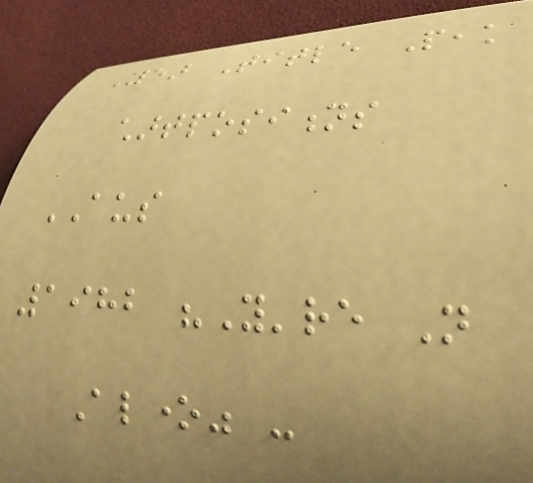Year Title Peak
chartpositions
AUS
1982 "You're Not
Alone" -
